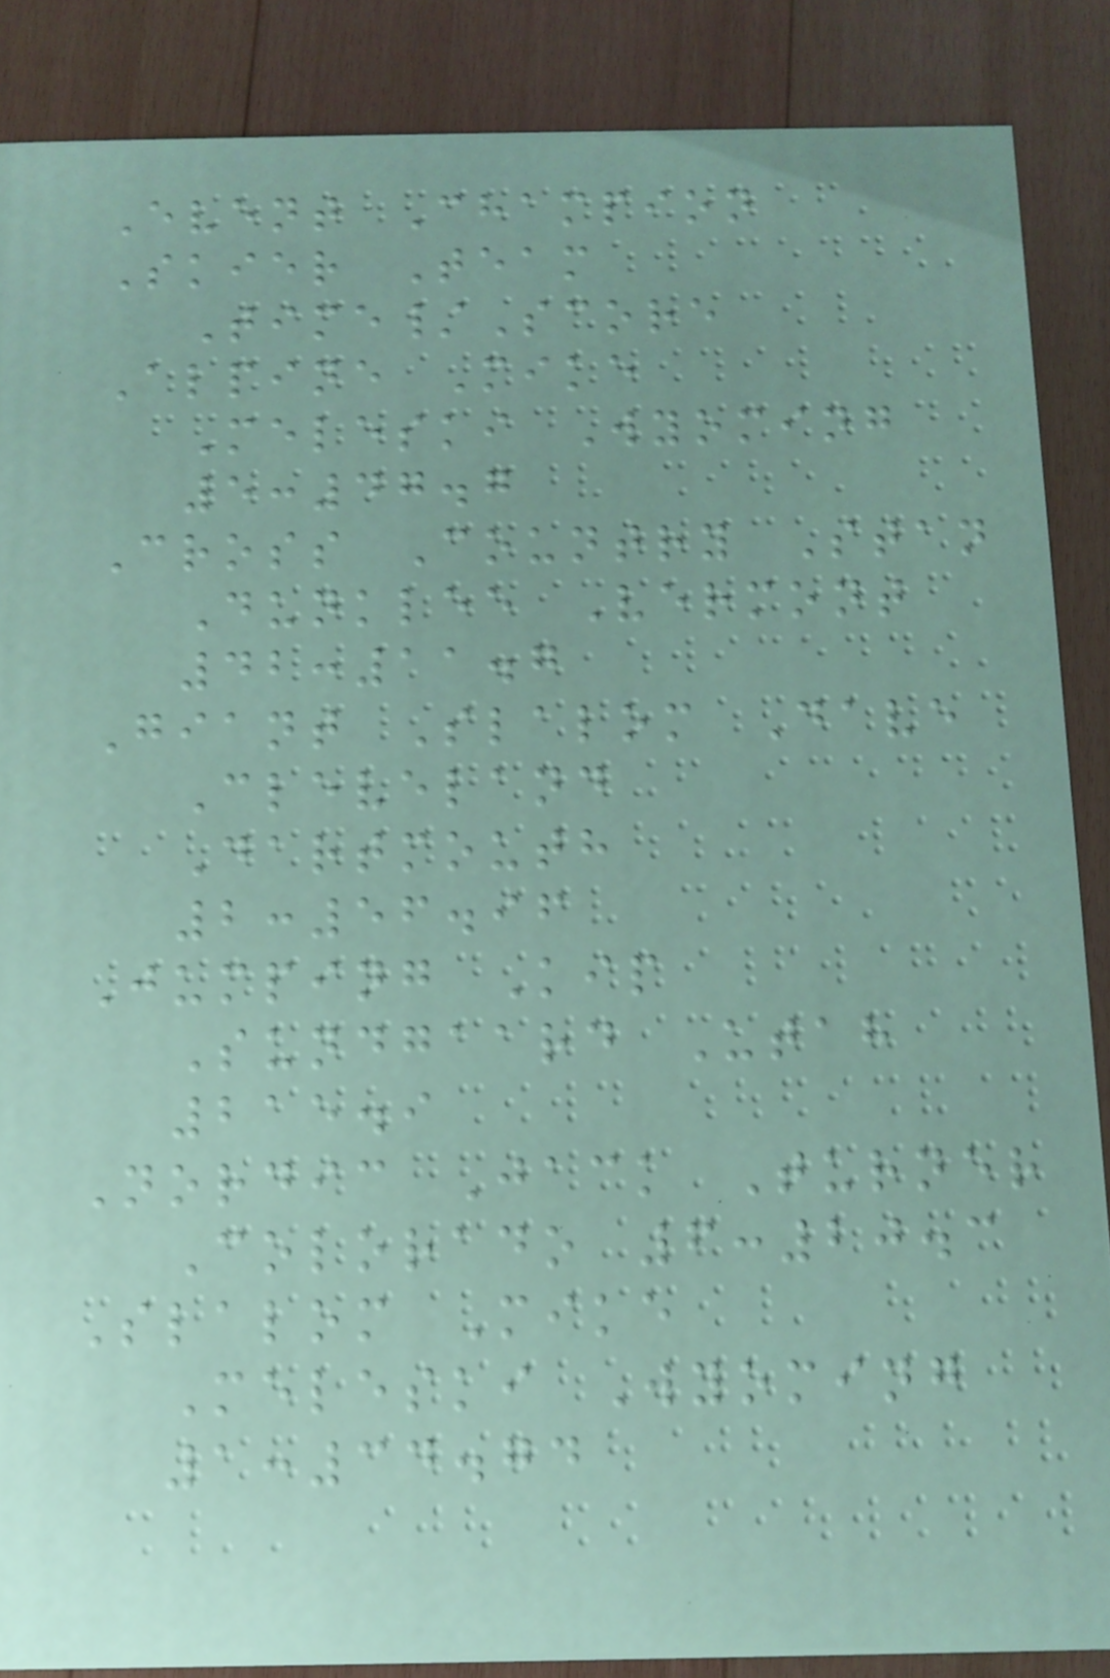Event Champion
Skier Team
Time/Score
Alpine Mike
Meleski Wyoming
5:47.7
Cross Country Stan
Dunklee Vermont
42:11.7
Giant Slalom Dave
Cleveland
Dartmouth
2:56.96
Jumping Kip
Sundgaard Utah
215.9
Nordic Jack Turner
Colorado 6:20.3
Slalom Mike
Meleski Wyoming
1:34.74
